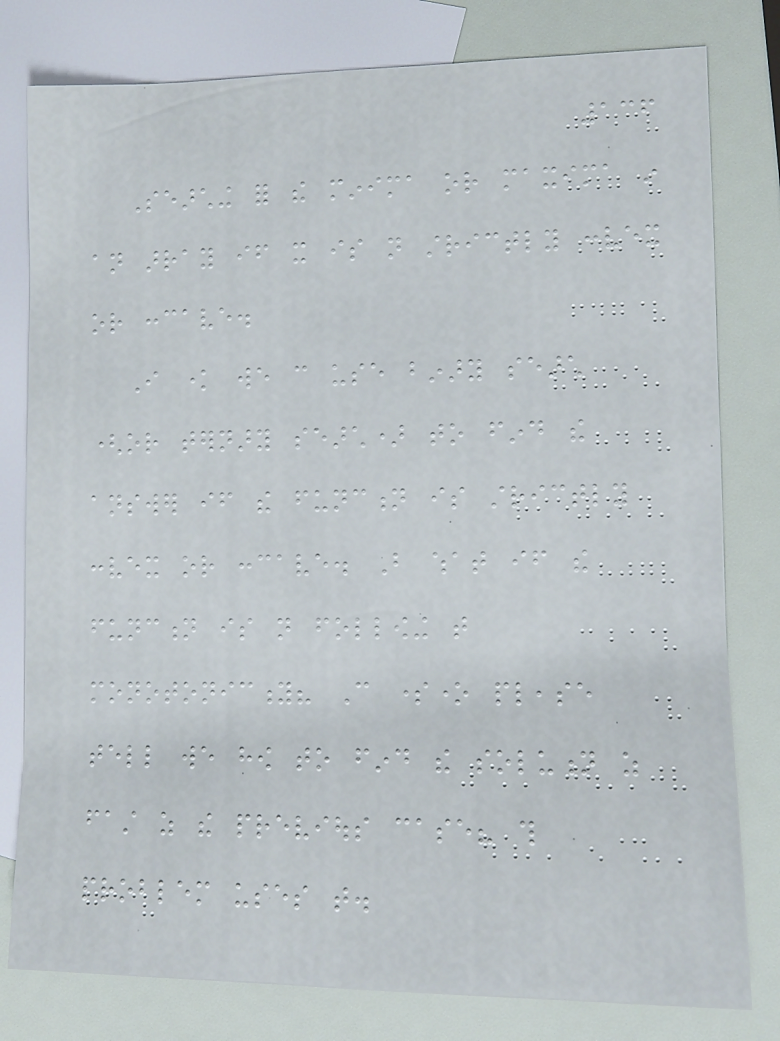136
Searching for the minima or maxima in
an array if it is not strictly convex
or concave.
I know we can use binary search
(or ternary search) to find the
answer if the function is strictly
convex or concave. But what if the
function is not following that
monotonicity? Can someone please
tell we how to find the solution as
fast as the previous case? this
problem uses that.
